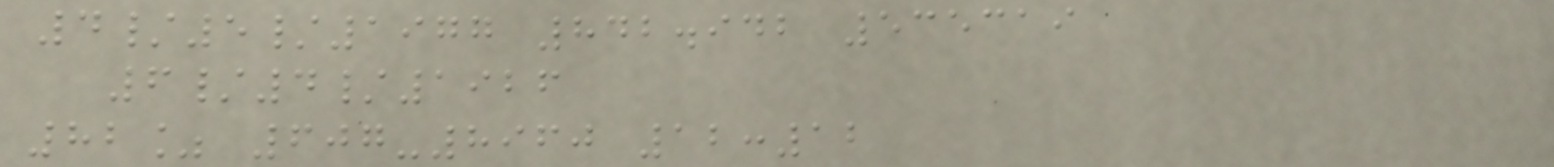4/5/1977 842.942 535319
6/4/1926
82% 607-8960 12:12
